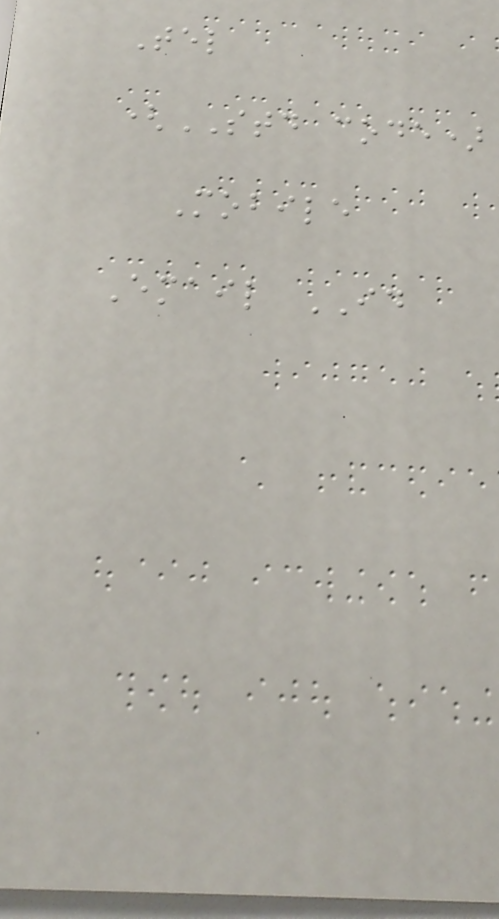Tel
(STD code)
Mobile
Email ID
